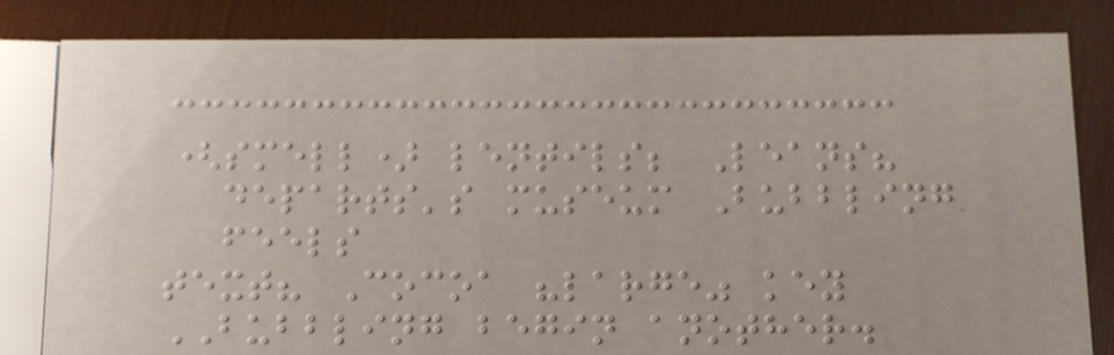(smell) lentils; Leans?
departs's museum Bubbling
feels
text? Cocoa "large" key
BUBBLING begin another.
